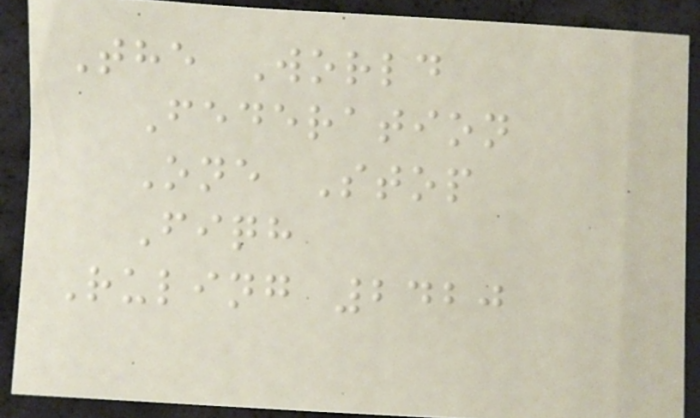The World
Federation
One Stop
Fiqh
Ruling 2420
